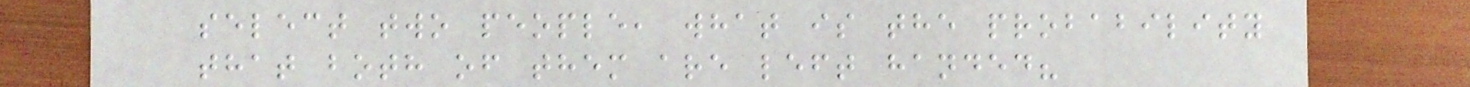select two people, what is the probability
that both of them are left handed?
